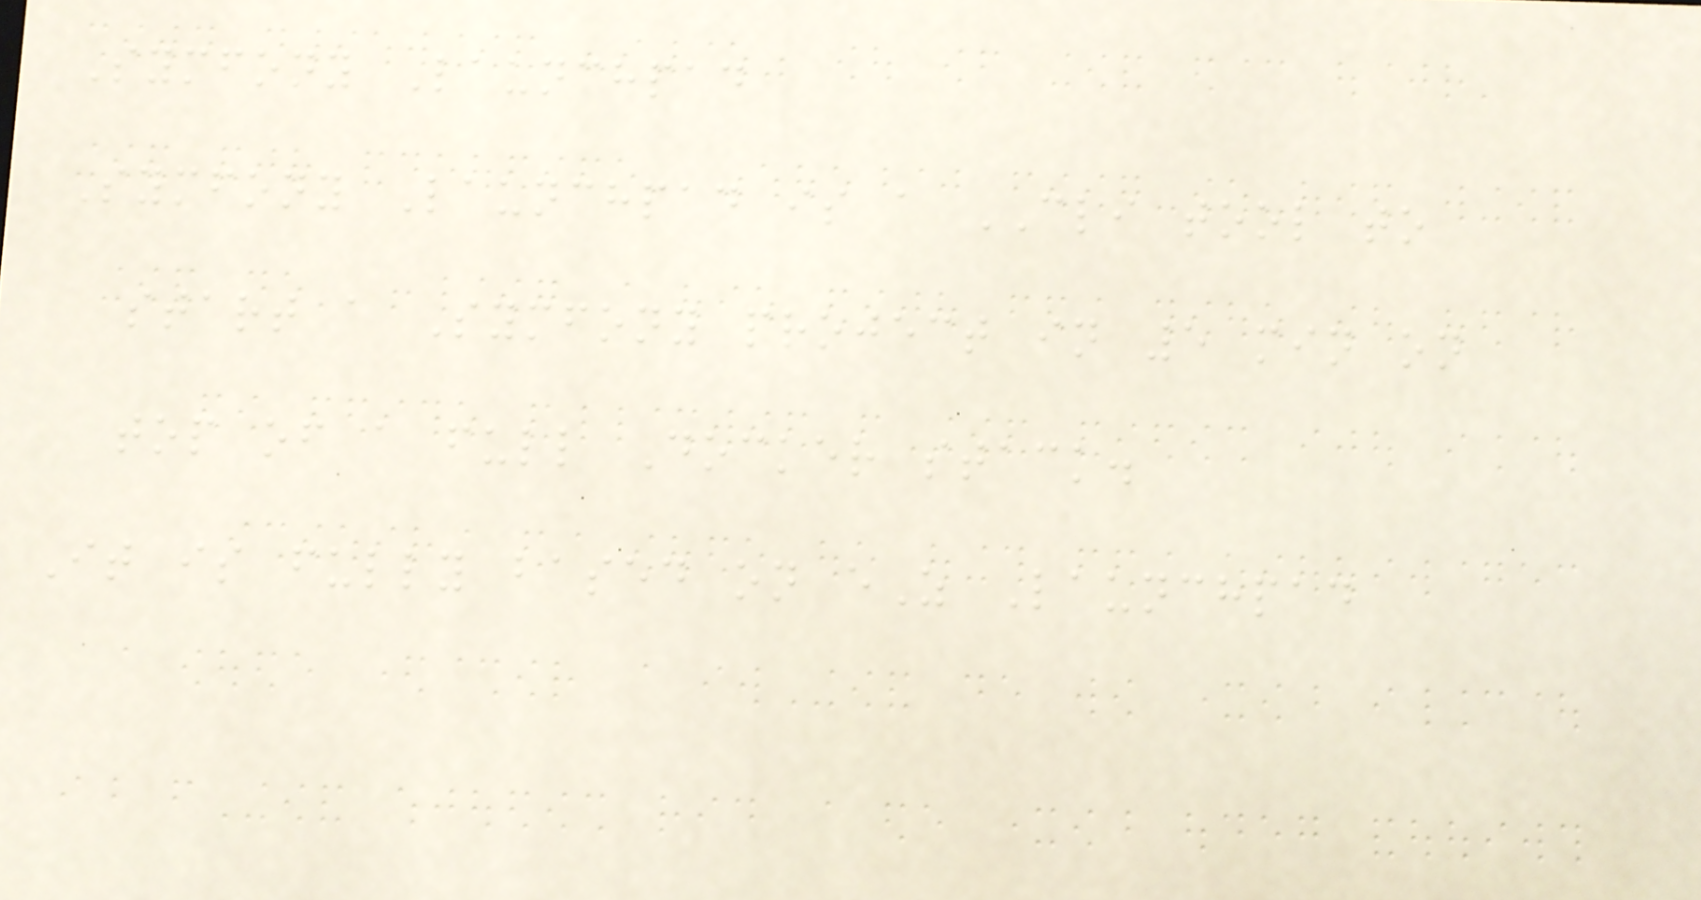Symfony Launchpad
Symfony Launchpad is a CLI tool to
start a Symfony project in 5 min on
top of a full Docker stack.
It is fully based on eZ Launchpad
